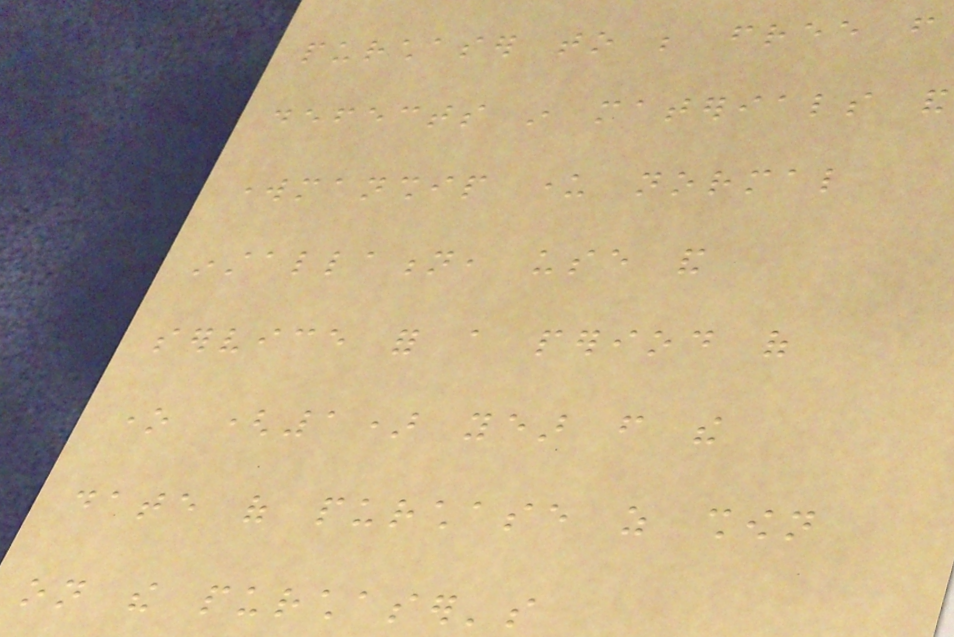purchaser to be free from
defects in materials and
workmanship under normal
installation, use and
service for a period of
one (1) year from the
date of purchase as shown
on the purchaser's
